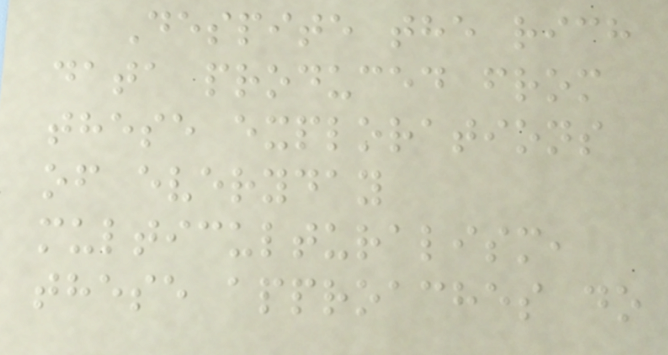Despite the rich
data produced from
these explorations
of everyday
multiculturalism,
these approaches do
